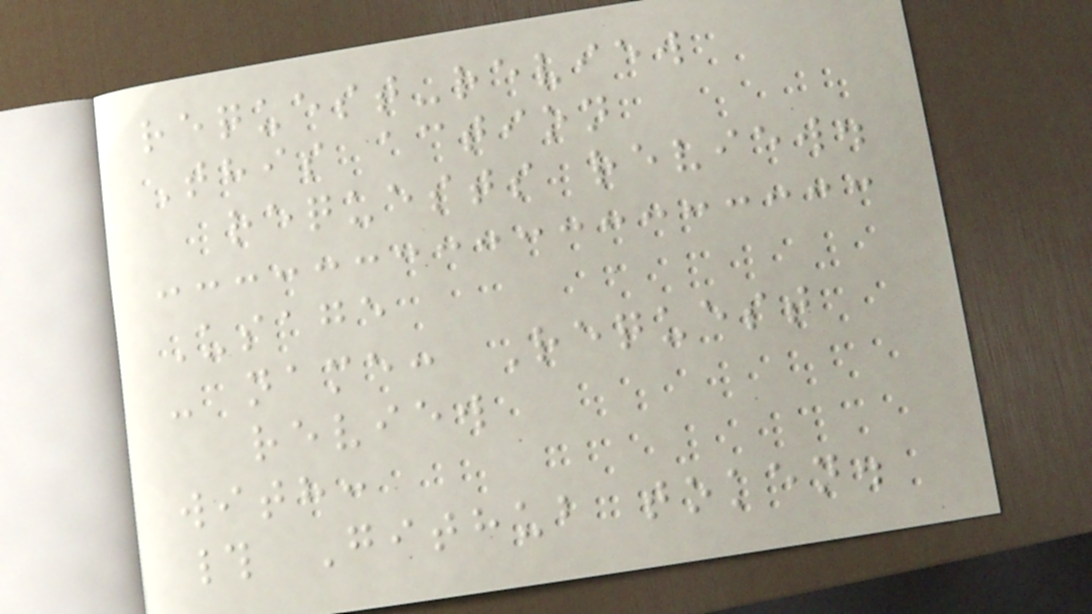request-review
This action
requests review.
Usage
- name: Request
review
with:
# Github token.
